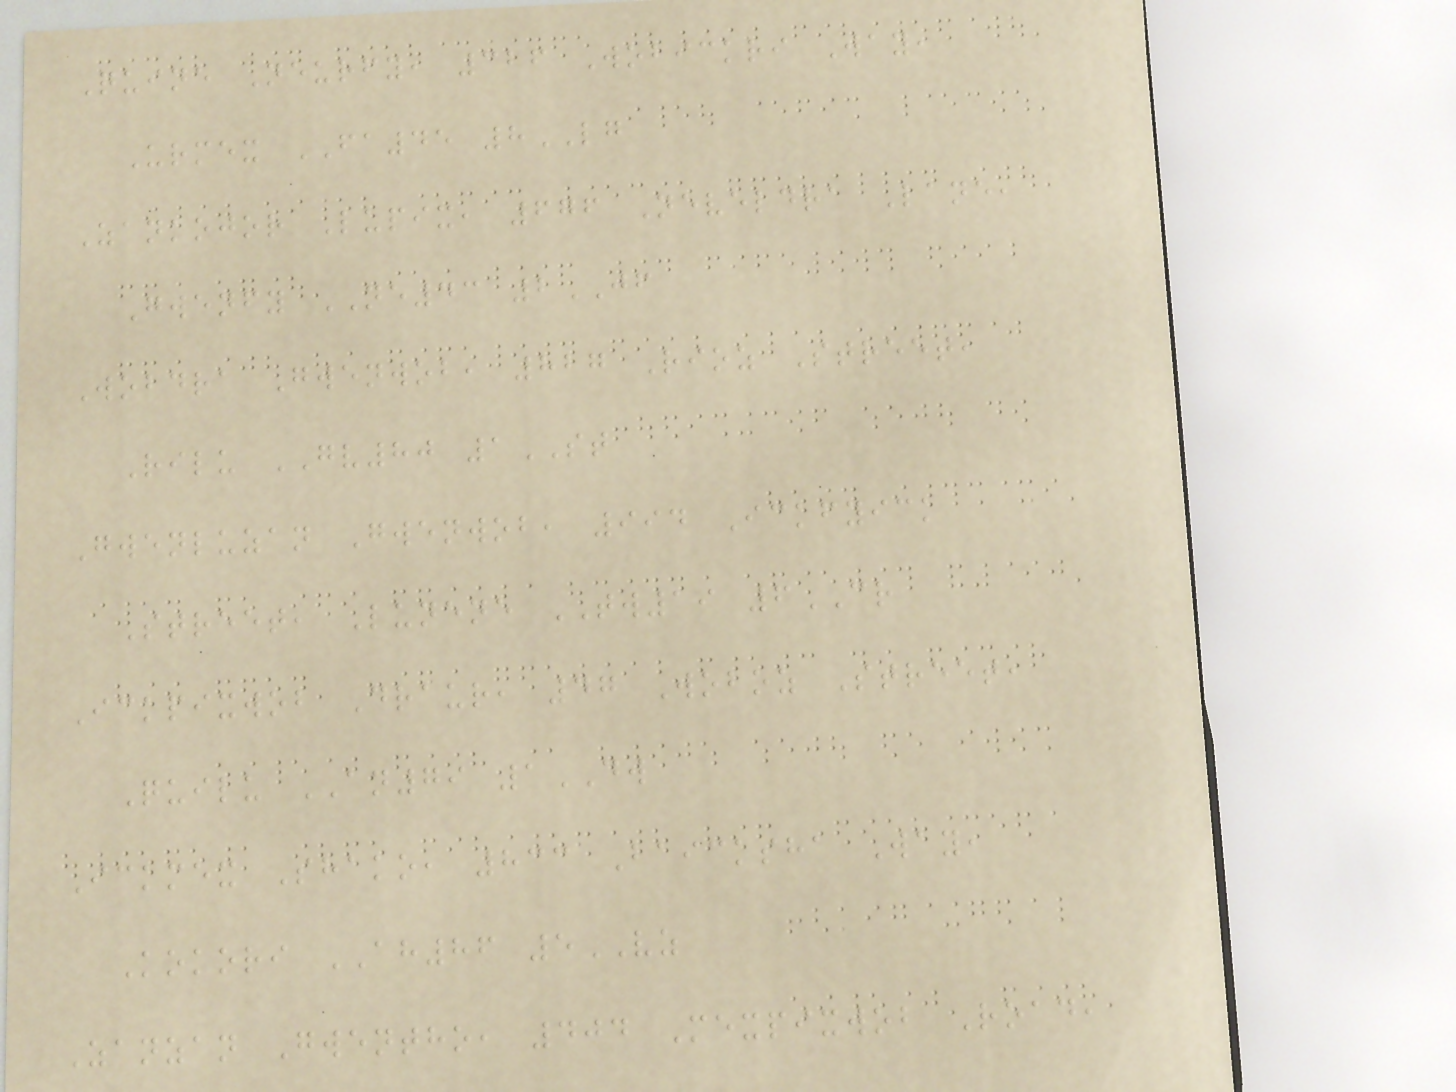Quine Neurfy, 326 Wobickri Way,
Urmex FA45 8LG
Zankojor Lupix, 676 Neveldra Lane,
Gwenfy NE43 2JF
Wobdra Gwenwob, 827 Rioz Street,
Rilu GV80 1ST
Gwenluzan Gwenwob, 994 Ickfyick
Street, Lunene TW19 6CR
Ickpixwob Draur, 47 Woboz Street,
Quilu AN79 1DW
Ickmex Shako, 833 Baicksha Way,
Kokori AH86 5VZ
Zanzan Gwentho, 404 Mexpixwob Road,
